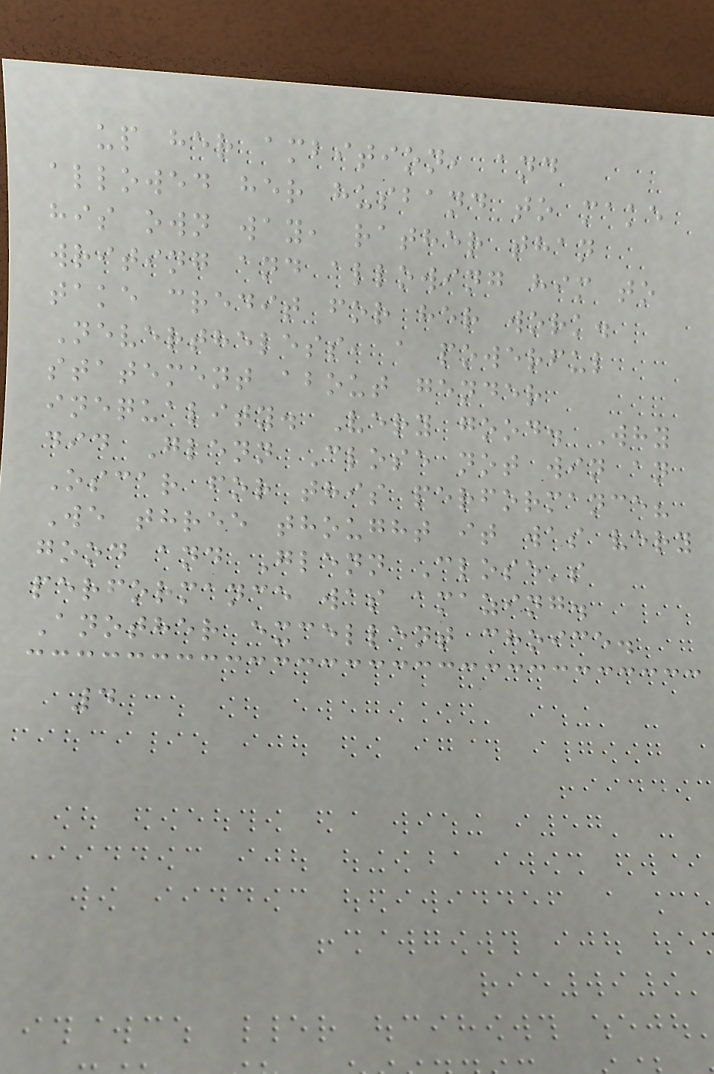up her ambition, and
allowed her husband to make
his own way, rather than
writing and allowing him to
take credit for her work.
Nevertheless, a powerful
statement about gender
inequality. Very good. Why
did Glenn Close not win an
Oscar for this performance?
We three thought it was very
good and Glenn Close's
performance was amazing.
Another excellent choice.
4
